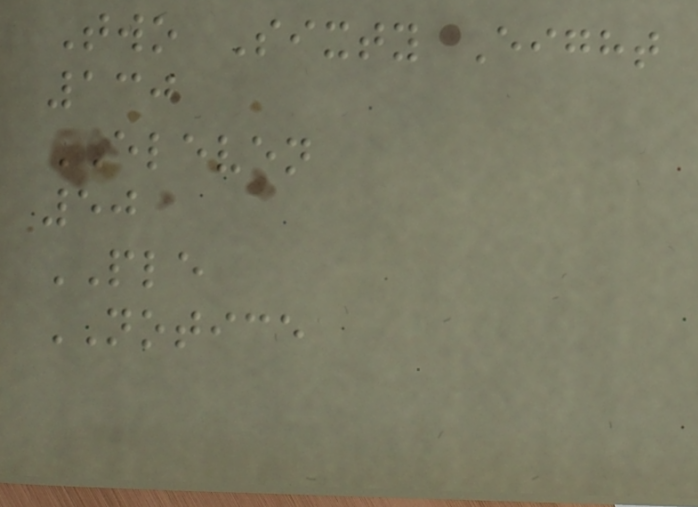Two Sixty Eight
130
ELEVEN
50
PLE
NOTICE
